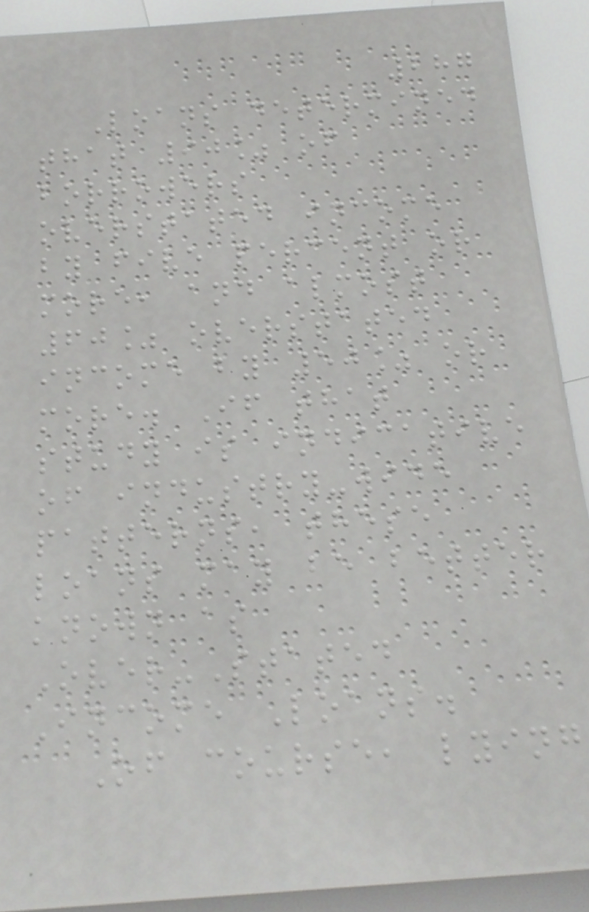287
Loans determined
that 90% of
borrowers
overstated income
by five percent or
more, and almost
60% overstated
income by 50% or
more. If that
study is indicative
of industry-wide
patterns, these
loans may be better
known as
Over-Stated
Income Loans.
Of course, lying
